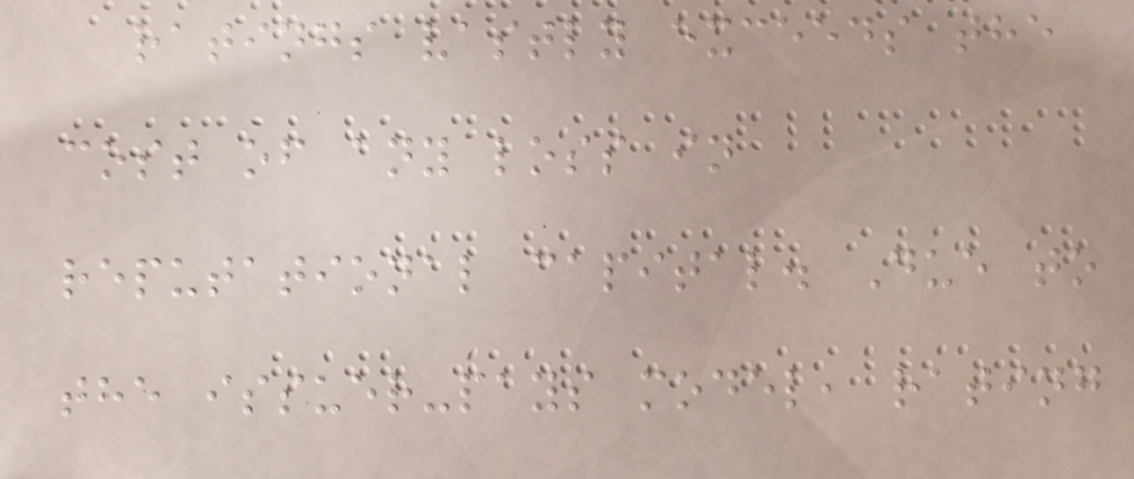ratings vastly exceeds the
cost of any loss in
reputational capital. Due to
the issuer-pays model, rating
